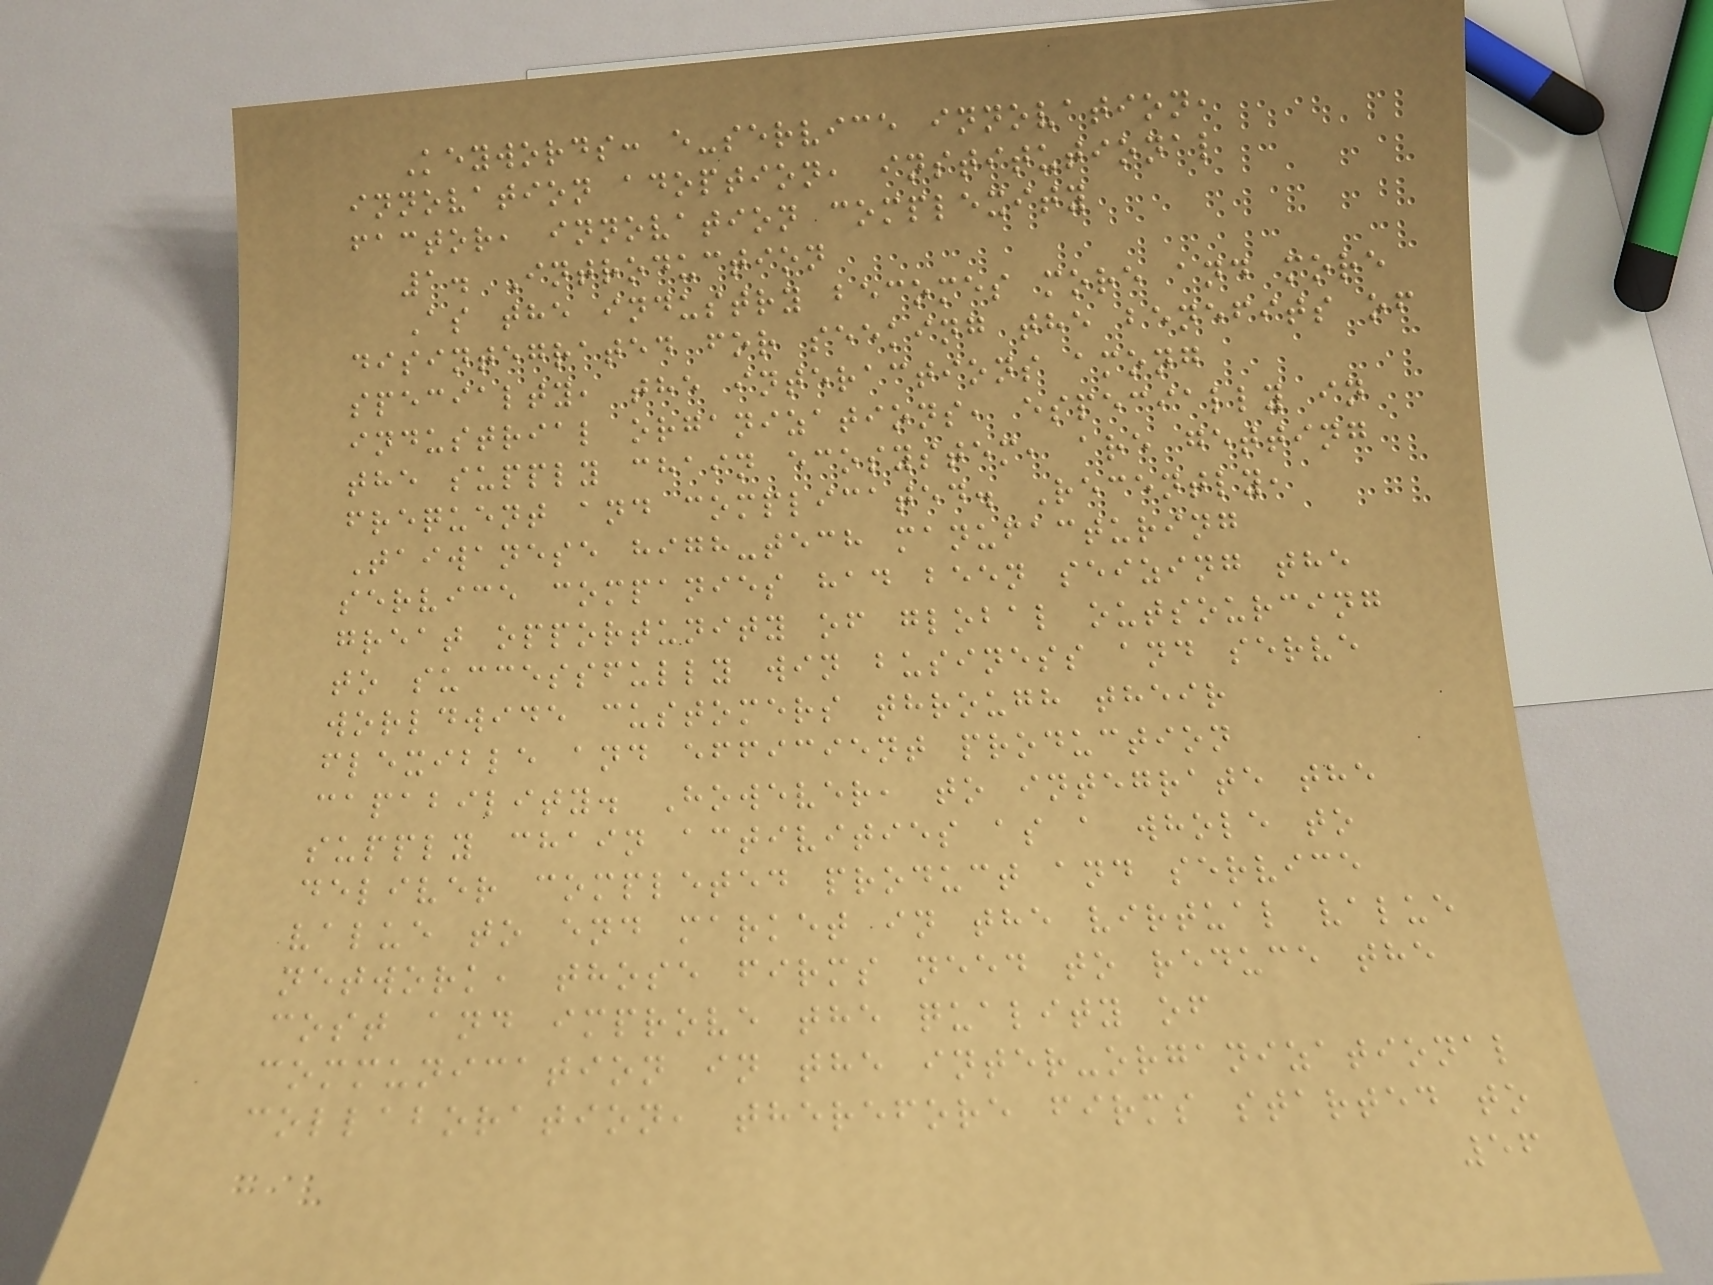Keywords: e-service innovation,
innovation adoption, institutional
factor, innovation complexity
1. Introduction
As the industry becomes more and more
disintegrated for seeking the benefits of
specialty, the interactions among
industrial organizations, especially in
the supply chain ecosystem, are getting
frequent and complicated. Recently,
Taiwanese high-tech manufacturing
service companies had been seizing the
great opportunity of global outsourcing
to successfully win business and serve
worldwide customers through their
flexible and efficient production
capability. However, to integrate the
supply chain activities as a whole to
deliver completed product and service
value to end market in the virtual value
network, those firms need to reduce the
cost and improve the quality of
communication in the inter-organizational
collaboration, therefore firms started to
56
